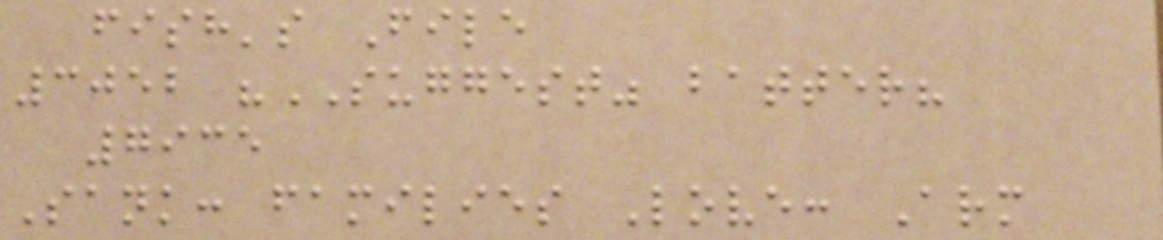fish's File
3052 "SUGGEST" batter?
7935
Sank: families Love: Arm
